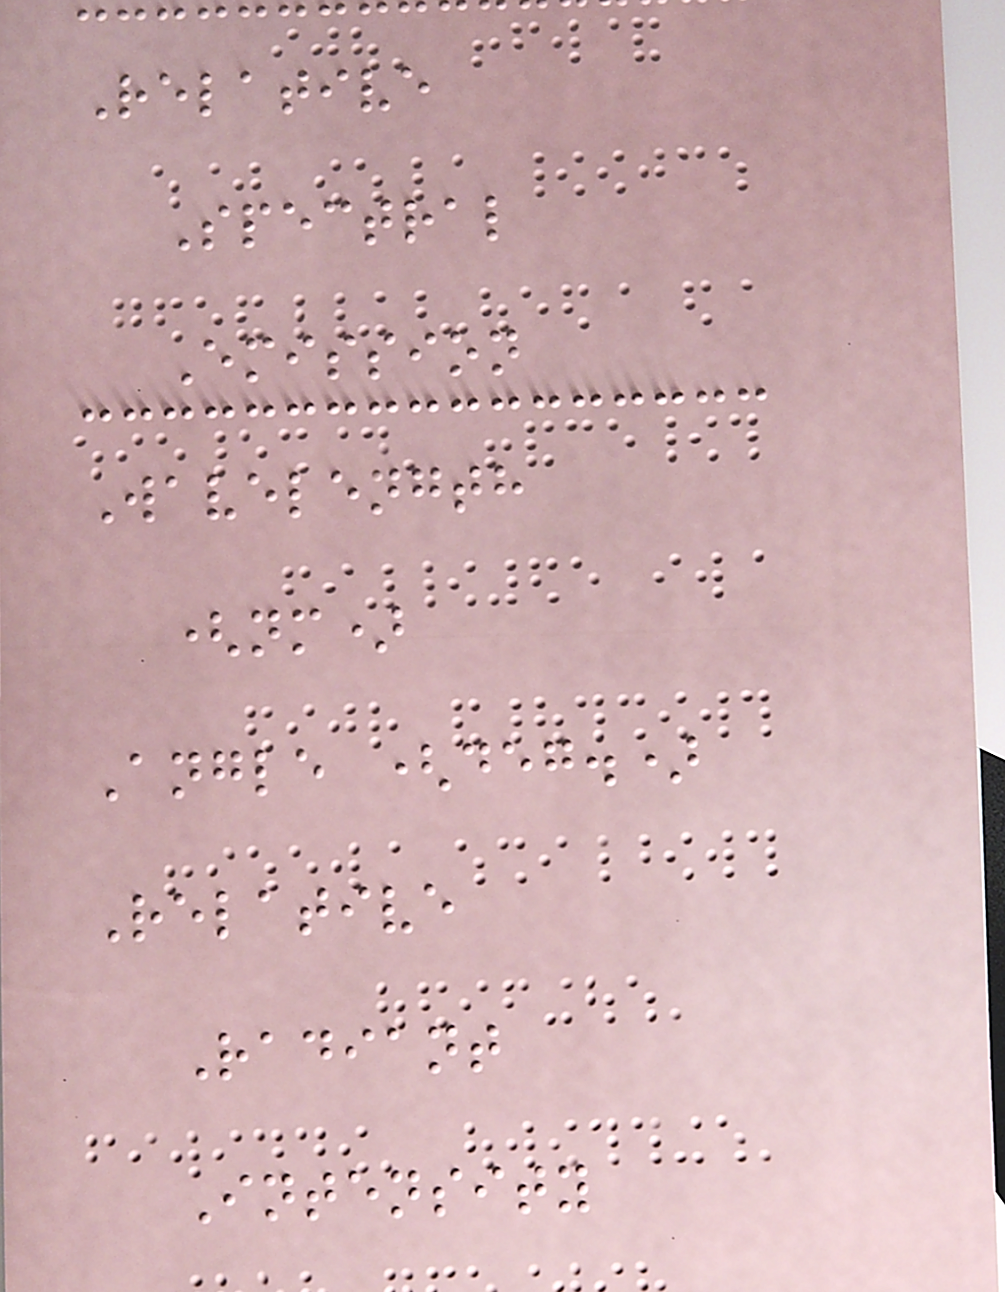Relative
Spectral
Emission
Wavelength
(nm)
Angle (deg.)
Relative
Radiant
Intensity
